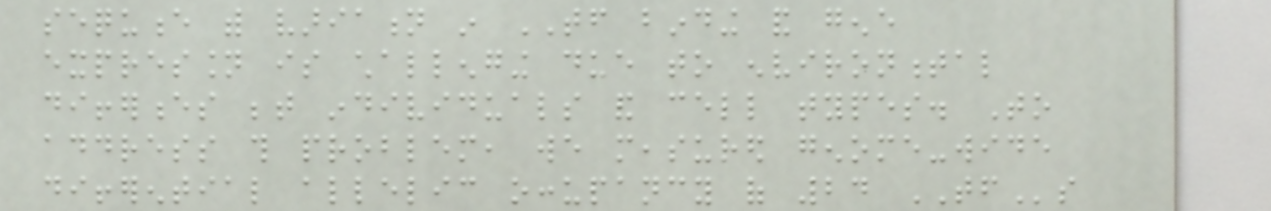sequence with variation in TF binding and gene
expression is challenging due to environmental
differences between individuals and cell types. To
address this problem, we measured genome-wide
differential allelic occupancy of 24 TFs
